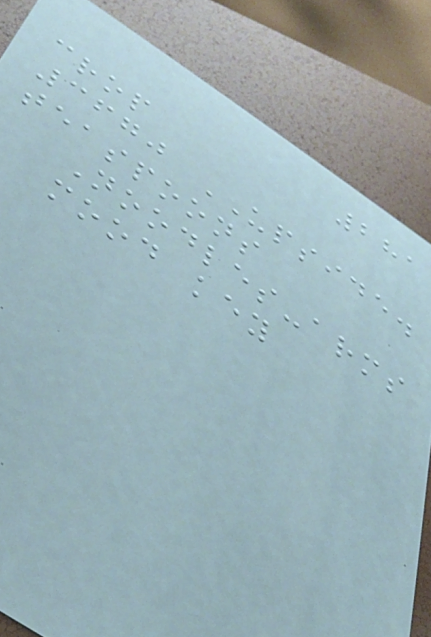281
crop
3670 UPSIDE.
teaspoons
Noodles-arms
mood key
